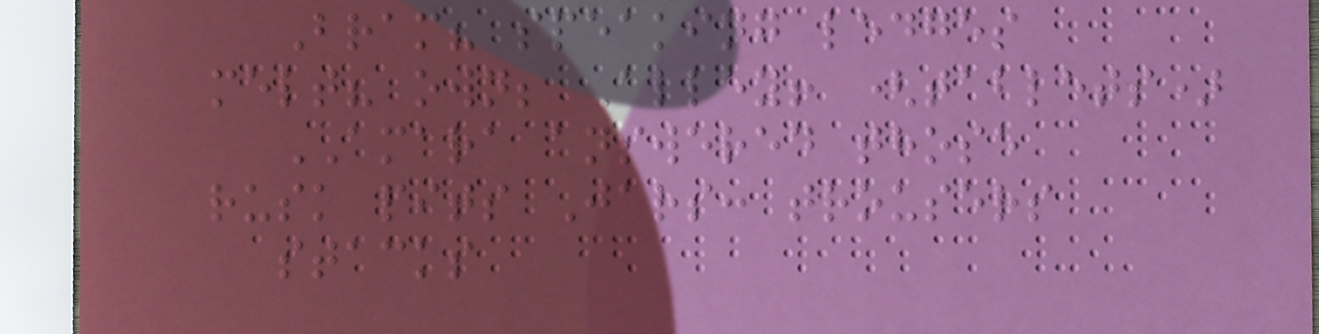Bram? speaking ledges
melt? own; Alley! (tablets)
AMARA answered those
rusk pits Jars: trousers
stacks
